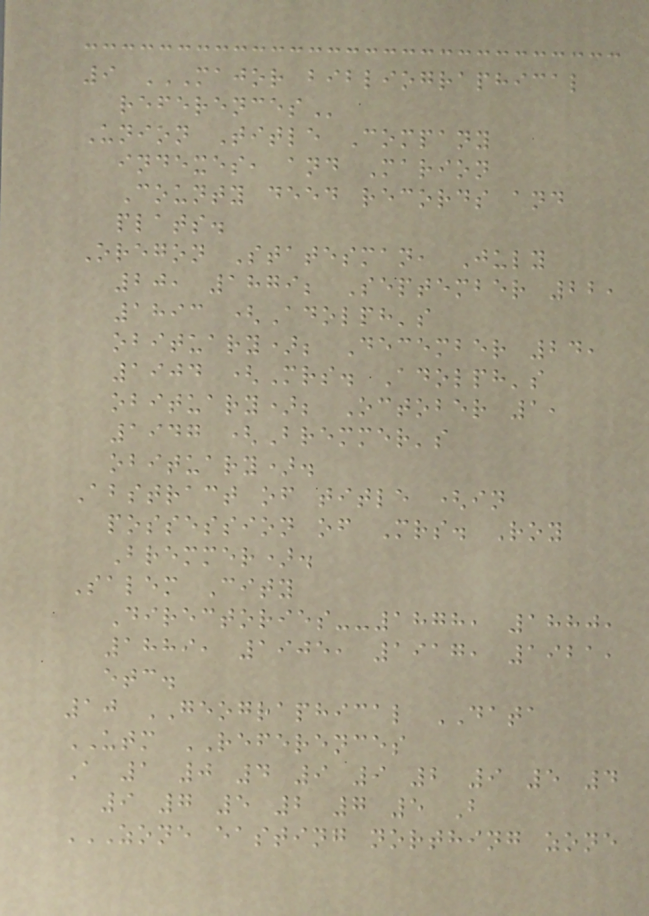9 MAJOR BIBLIOGRAPHICAL
REFERENCES
Union Title Company
indexes, and Marion
County deed records and
plats.
Oregon Statesman, July
20, 1879; September 22,
1893 (Adolph's
obituary); December 24,
1904 (Mrs. Adolph's
obituary); October 1,
1947 (Bremmer's
obituary).
Abstract of title (in
possession of Mrs. Roy
Bremmer).
Salem City
Directories--1878, 1880,
1889, 1905, 1917, 1921,
etc.
10 GEOGRAPHICAL DATA
UTM REFERENCES
A 1 0 4 9 9 2 9 5 4
9 7 5 2 7 5 B
ZONE EASTING NORTHING ZONE
